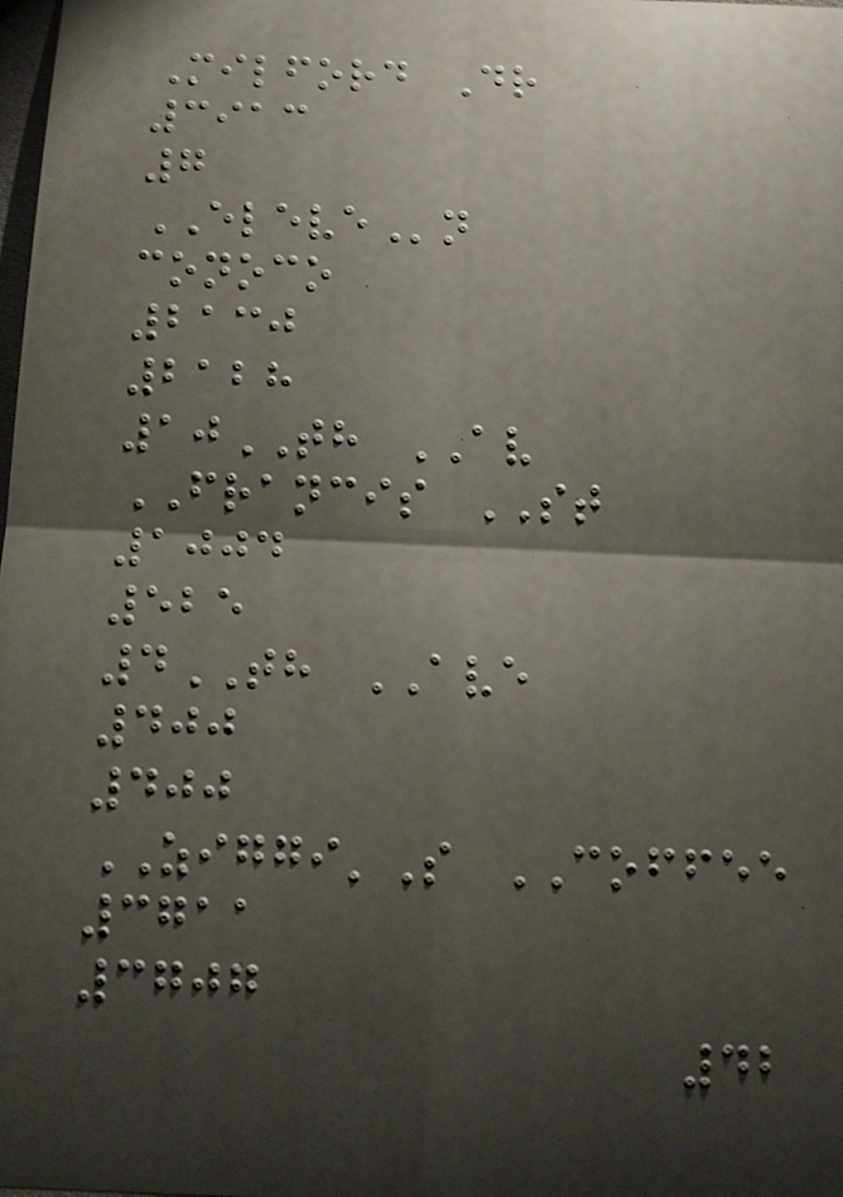Milford Dr
3913
7
ELEVEn
conoco
2130
2128
10TH AV
FRANCIS ST
1004
525
4TH AVE
400
400
ZIGGI'S COFFEE
3711
3707
42
